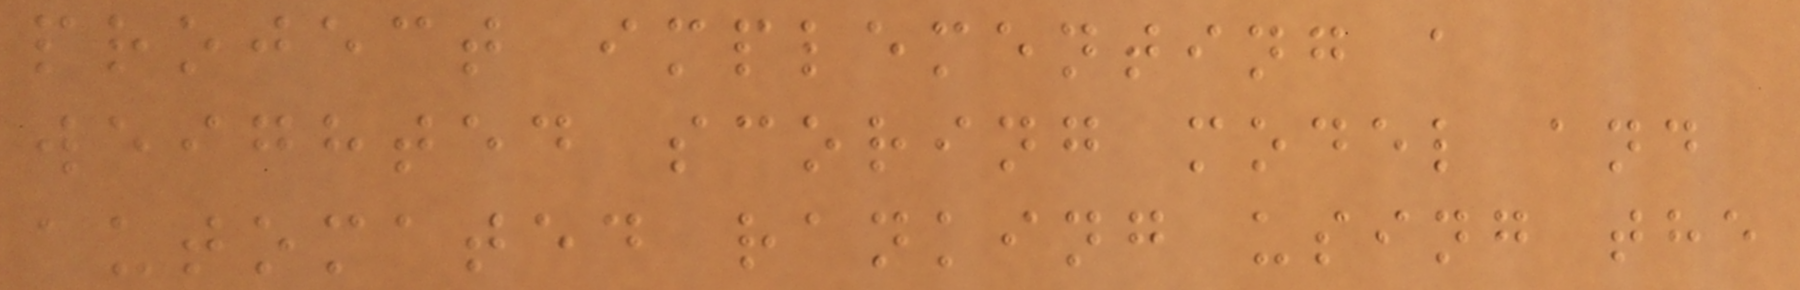project implementing a
weighted scoring model and
automated ranking using the
